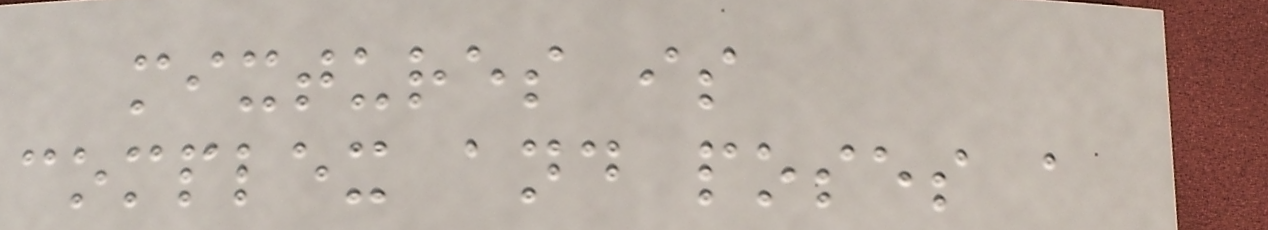mixtures is
complex and poses a
